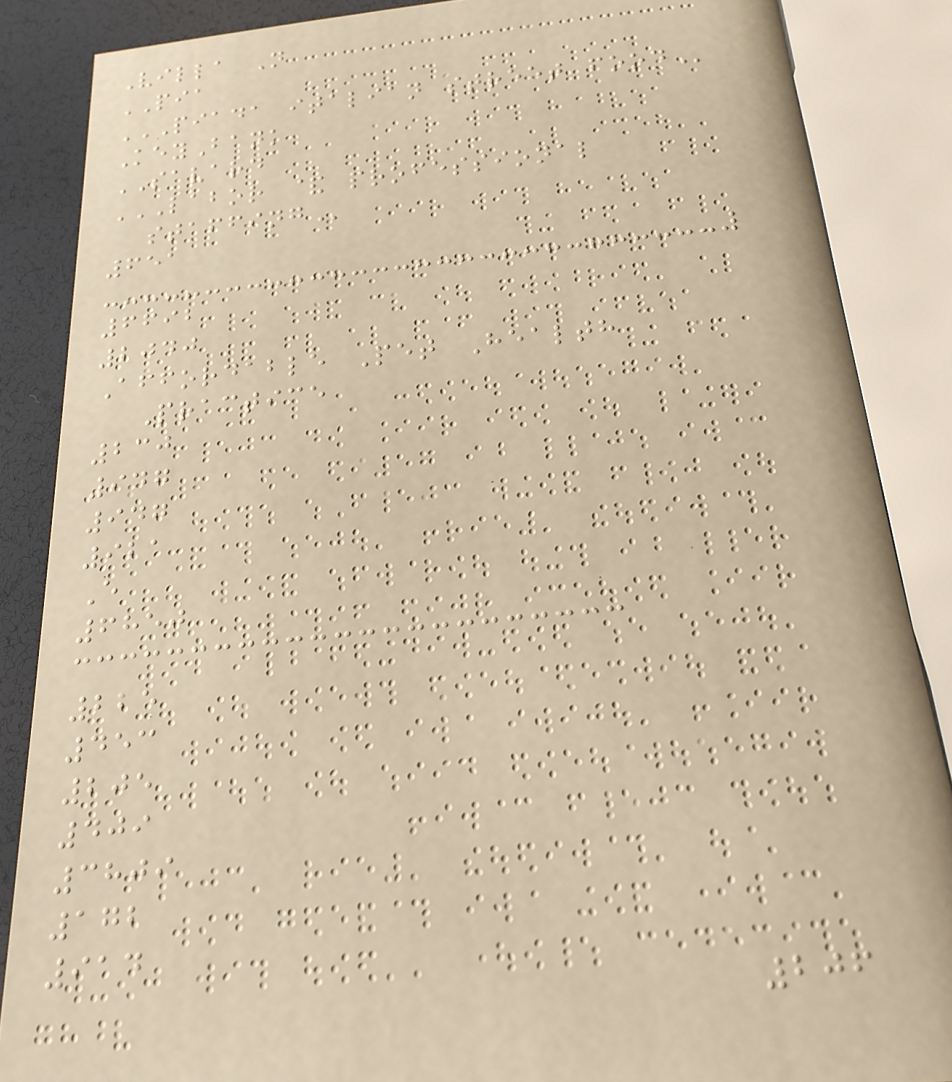Villa N
PIA
PIADA ITALIAN STREET FOOD
KeyBank
SAVARD
LABOR & PROFESSIONAL
STAFFING
651
6692
2040
Affordable Pet Health
Practice
230
947
947
921
E
6850
225
453
205
409
3809
172
914
206
